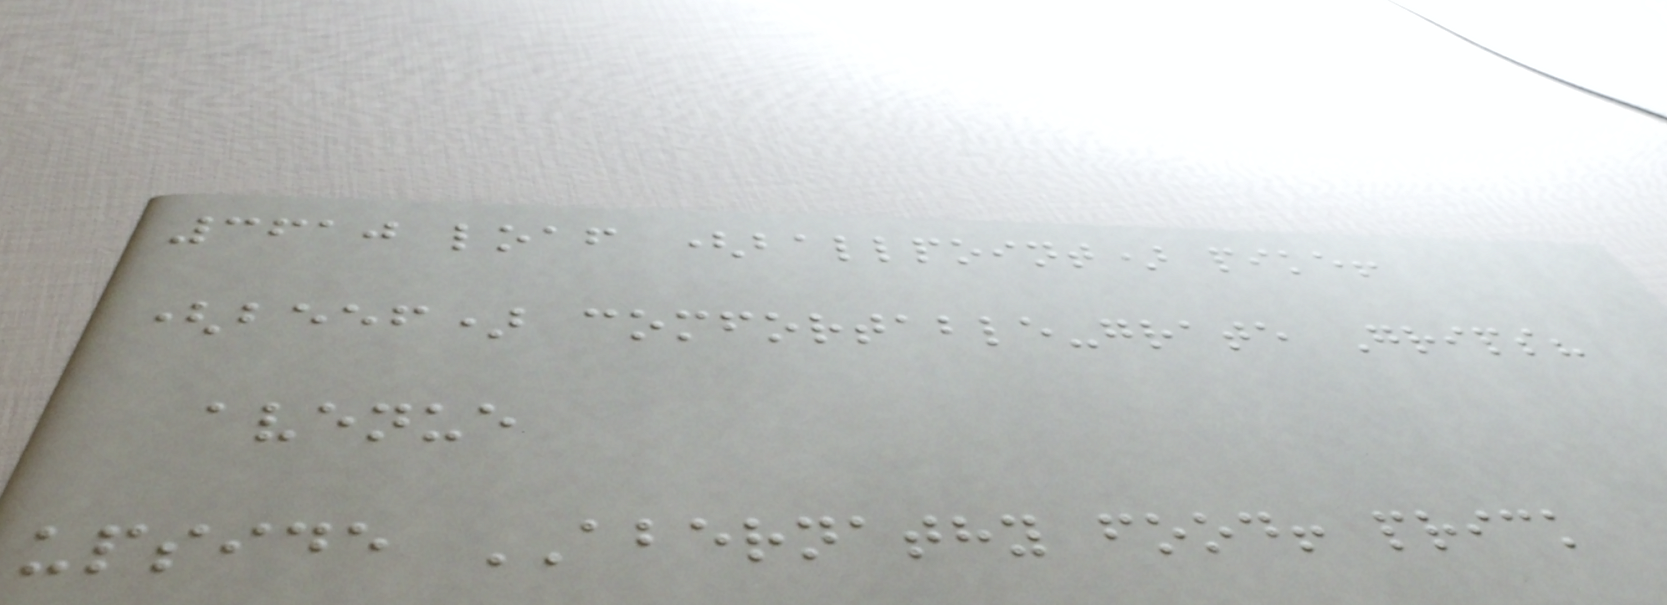3610 loaf (ballpoint) pike!
(beef) comfortable-grate Grips?
avenue
upside ABERNATHY food! prick
